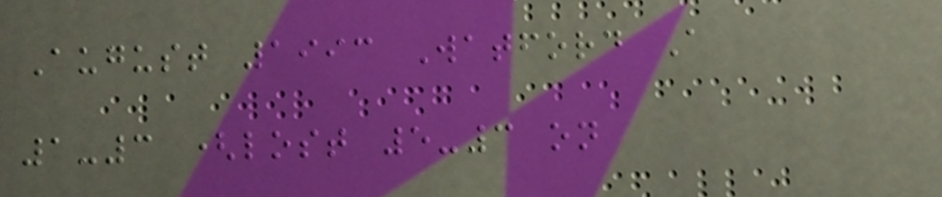August 1993 Watford A
1-3 (lost 5-3 on
